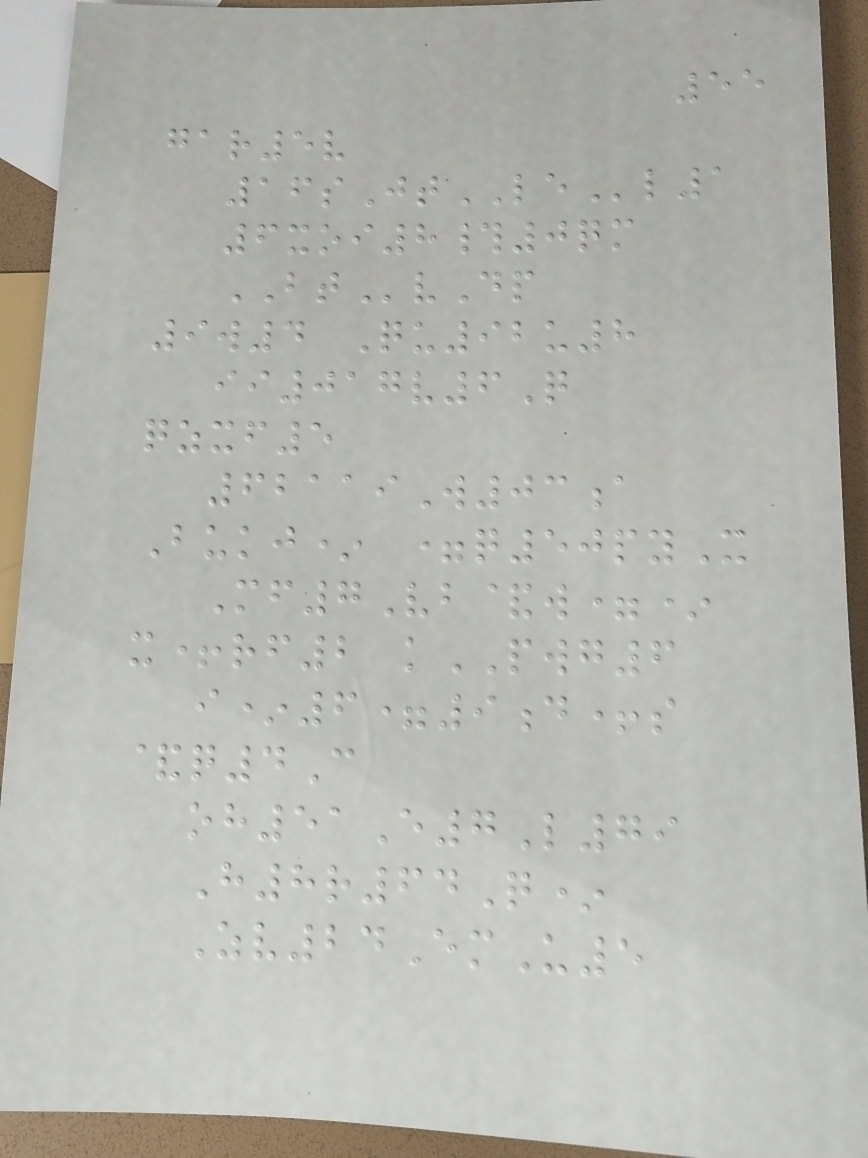55
gar5v
16sJtLEl1
6xoi8#0qm
BTvDp
9w4 Qu92u8
ii017v6Q
qzxf5
62119W03a
Bukj* =q50pyX
Mf7Vb&w=*
x+rf2 kPWG6
i*6=9d+s
&q4C
oh51E7L79
H8r64Q*
Zv24EmU5
